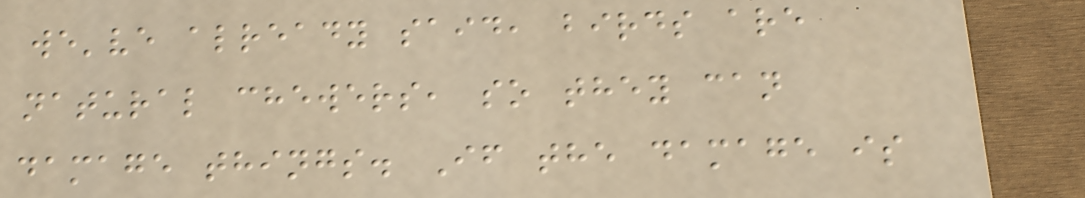we've already said, birds are
natural chewers, so they can
damage things. If the damage is
